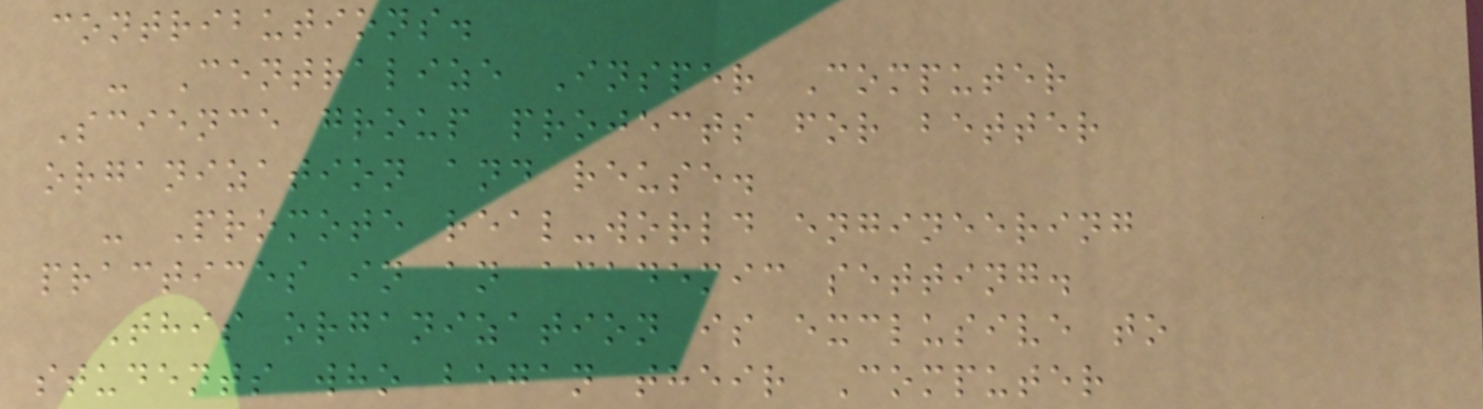contributions.
- Centralize Insper Computer
Science group projects for better
organization and reuse.
- Promote real-world engineering
practices in an academic setting.
This organization is exclusive to
students who began their Computer
